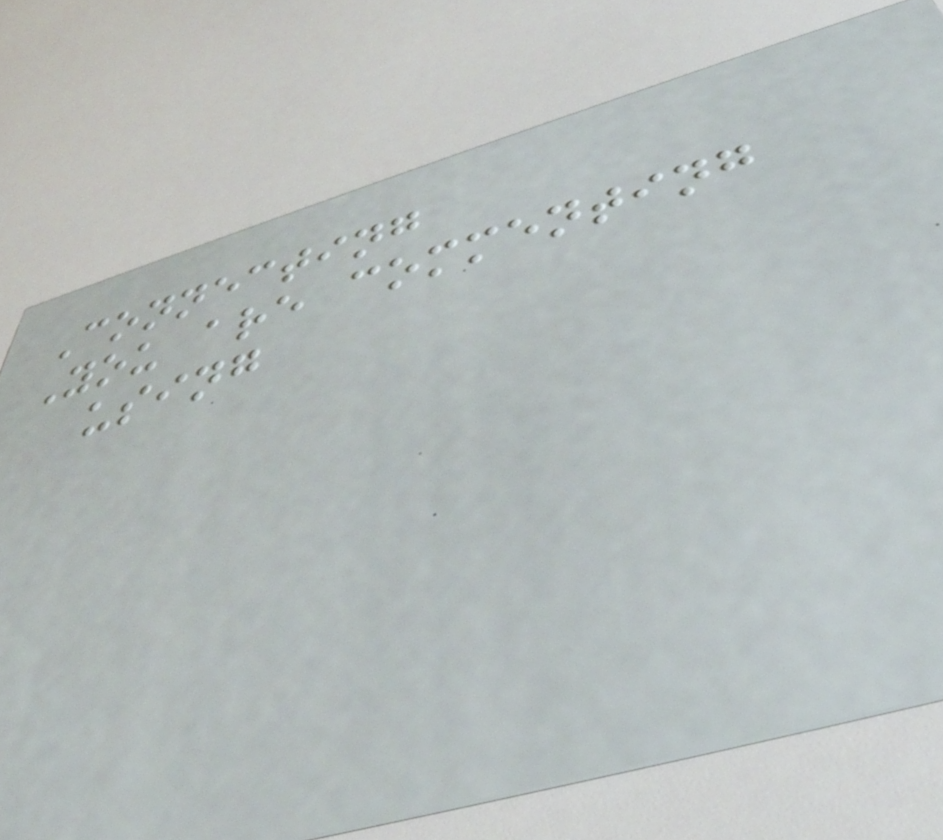Connecting
You are commenting
using
